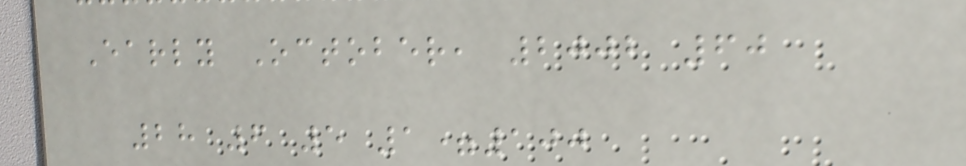Early October, 2002 60
28 6 5 1=100
